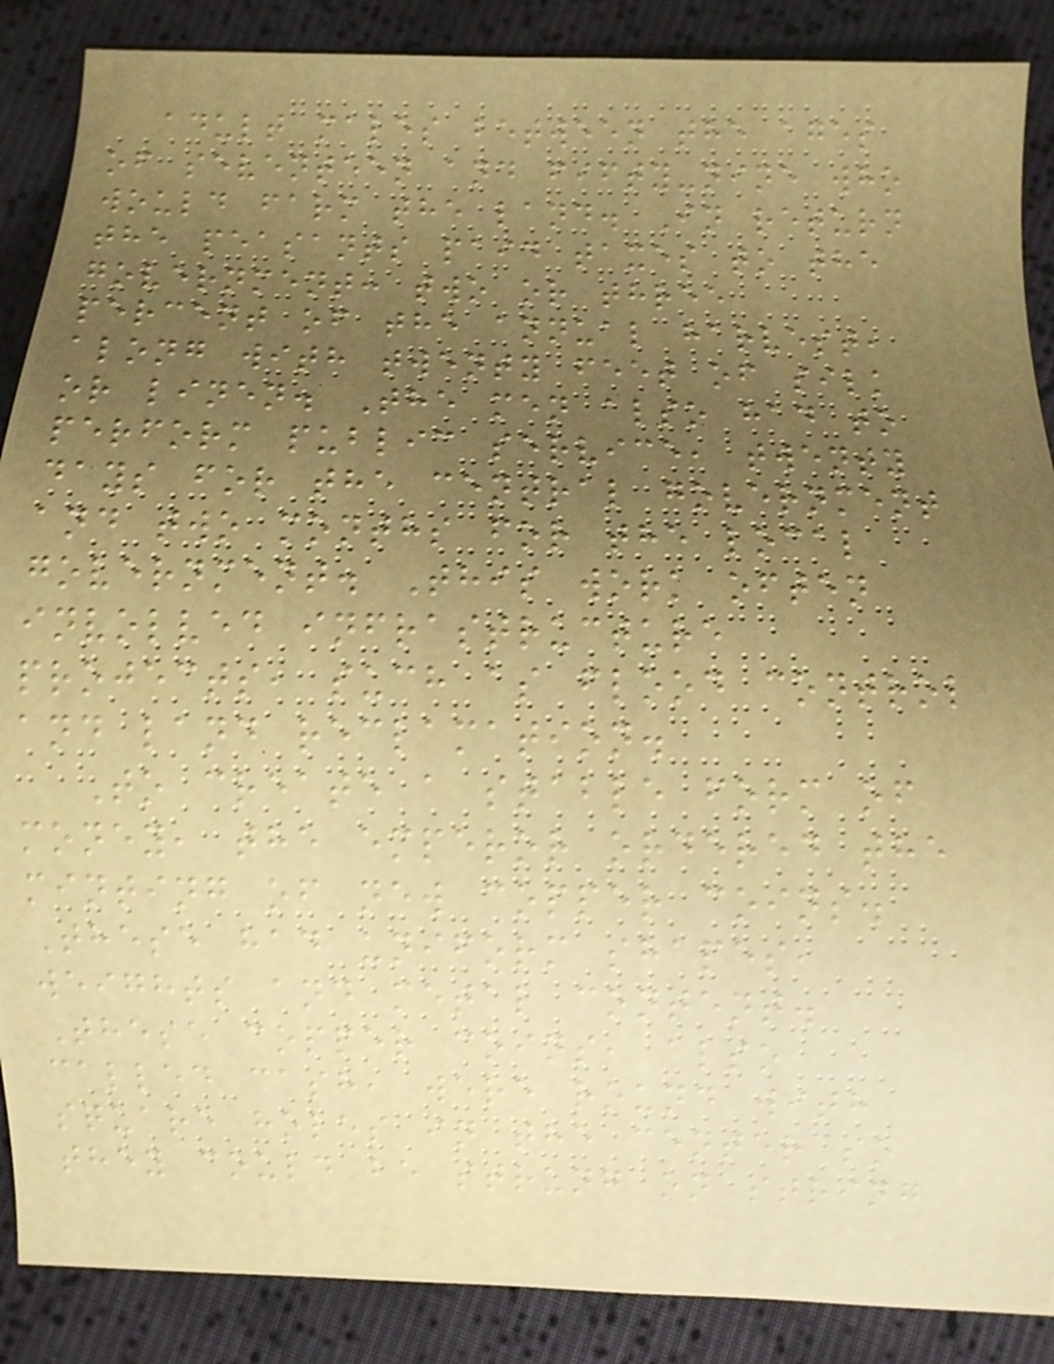adult males between the ages
of seventeen and fifty-nine who
would farm the land. In return
the peasants paid taxes to the
government: two or three
percent of the annual harvest,
along with twenty feet of silk
or linen. The men also had to
perform public service, twenty
days for the central government
and two months for the local
government. This work often
involved infrastructure
projects, such as flood control
and land reclamation.
To create a stable form of
money, the emperor ordered the
minting of new copper coins.
These had uniform shapes,
weights and metal content.
These copper coins, also
called cash, were round with
square holes in the center so
they could be strung on string
